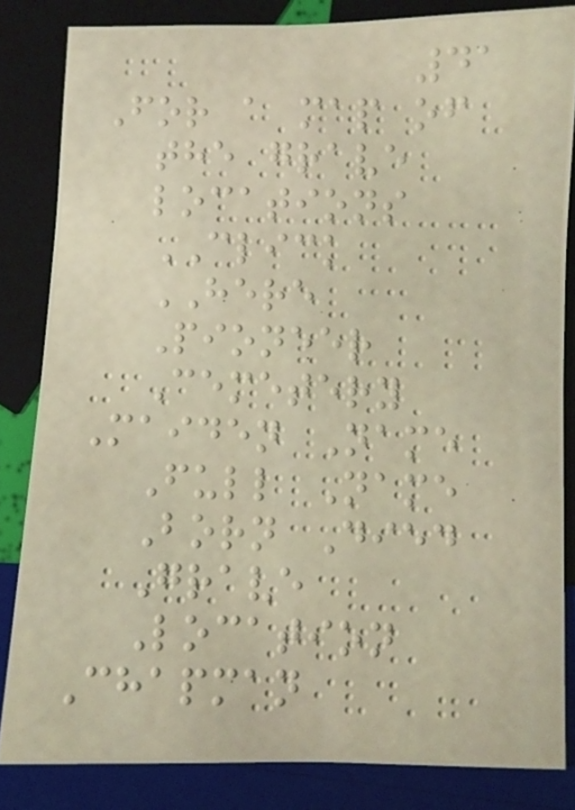41
For a map of
the grave
locations
CLICK
HERE
Pioneer
Cemetery
Maiden Name
Full Name
Born Died
Grave
Location
Chapman
